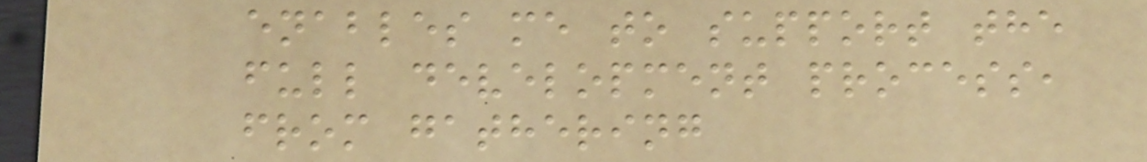enables me to support the
full development process,
from gathering
